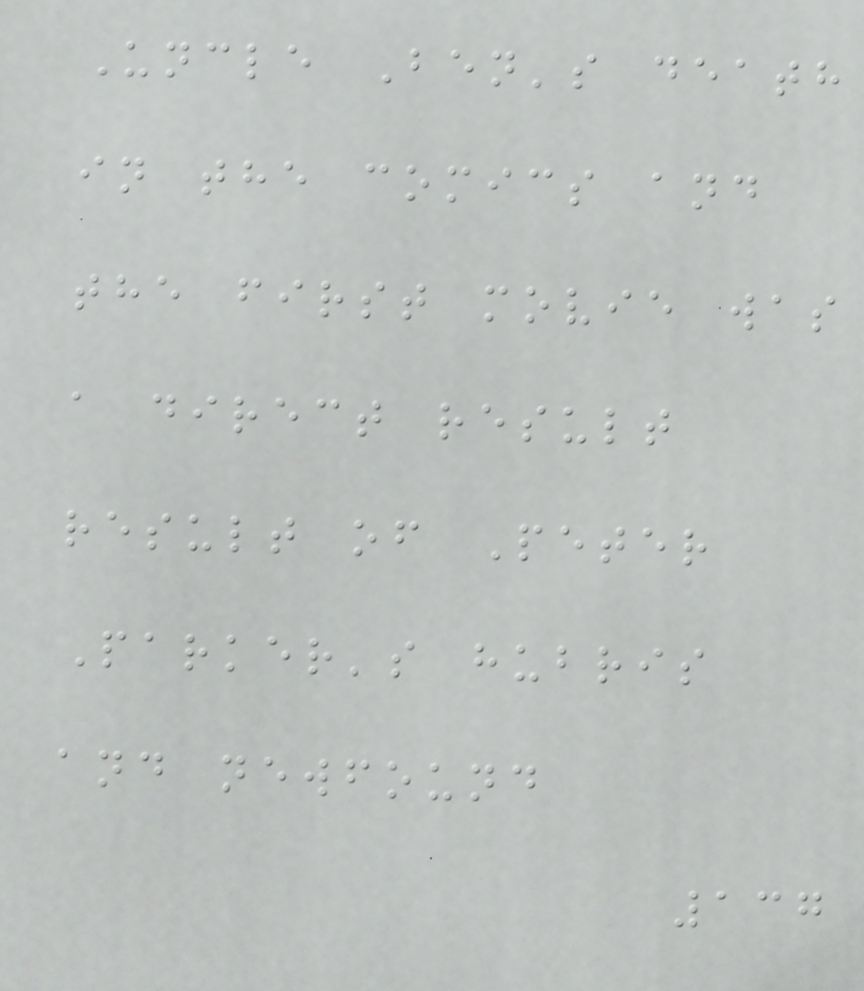Uncle Ben's death
in the comics and
the first movie was
a direct result
result of Peter
Parker's hubris
and newfound
137
